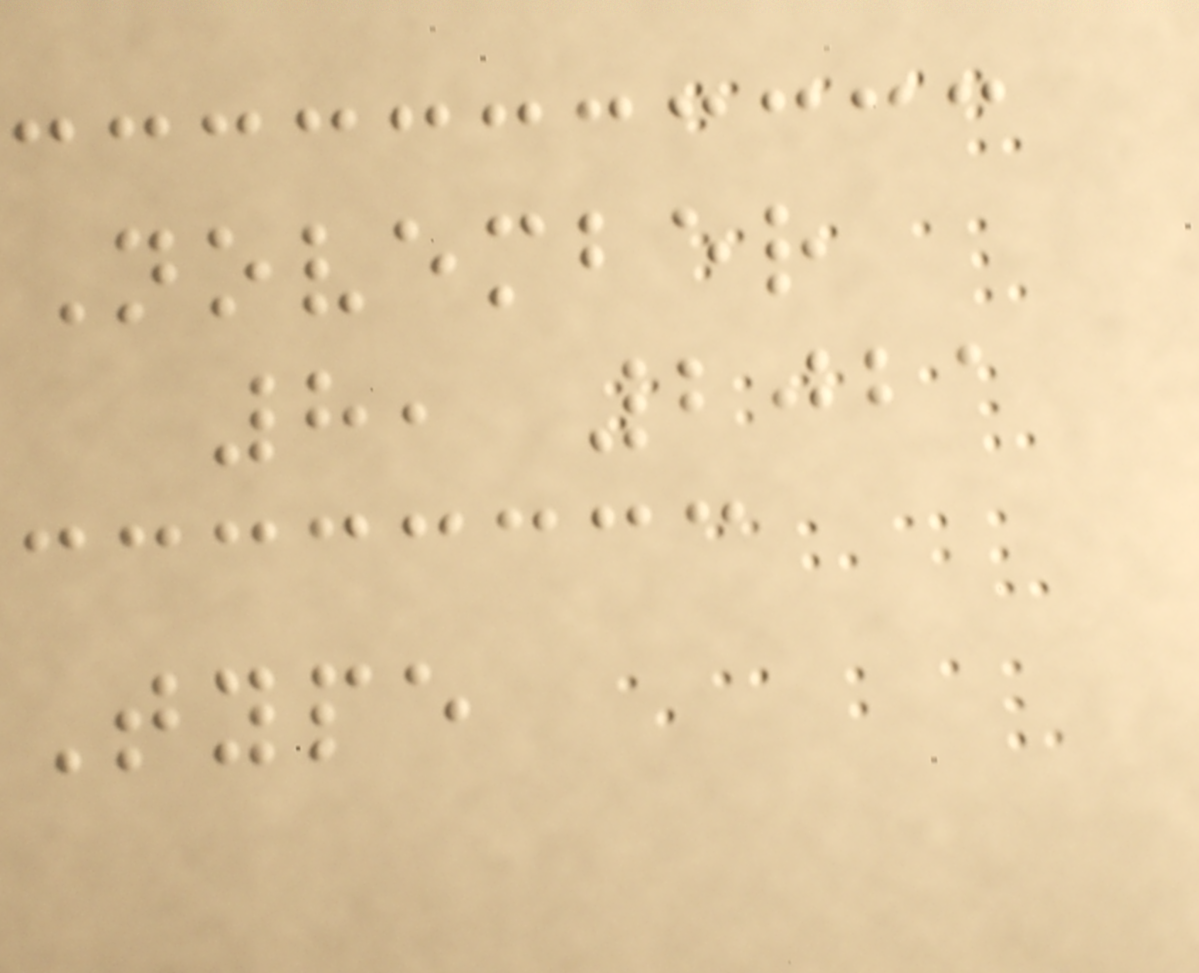November
8, 2021
Type
